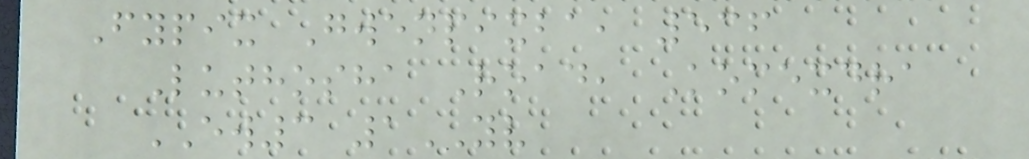Fypix Gwenpixba, 536
Luthosha Road, Komexdra
EW3 1YV
